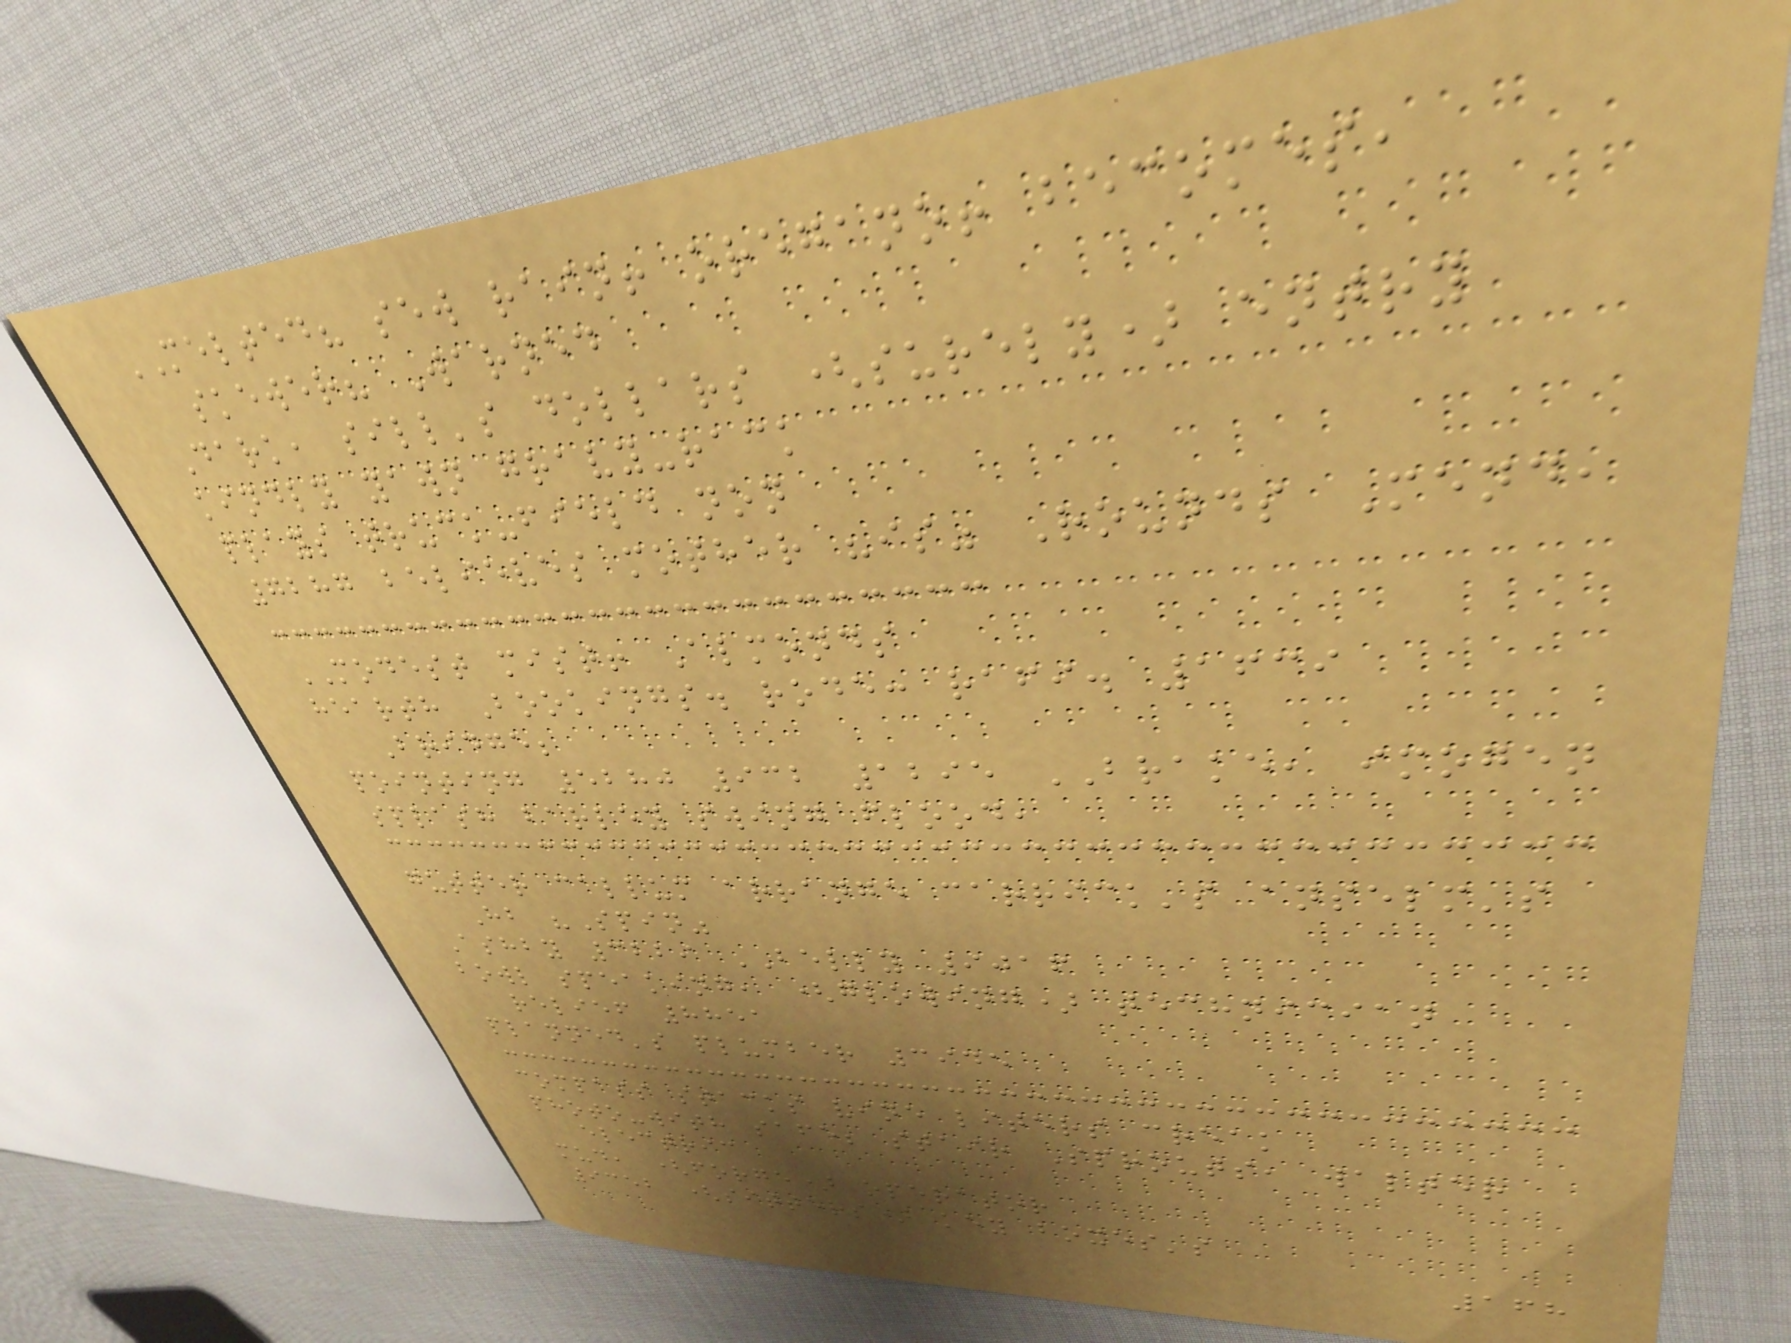MELTED? sew rain! oregano! becomes,
skewer? Warned
Dark, sill's dollars (surely) entry
kindly yawn gravy-rack
plays truck-field non
7287 believes mother "is" Rounds Mend,
MODEST mist! Almonds
hearth Bookings. rode: rafi. 1639
Bridge;
pointing 5280 932 1295 BRAKE, imogen
splash barley swing flood,
gutter callum arrange carrick's anselm's
Hb "Spin"
Ashby 3229 BELLY 9016
bowl speaking, (glowing) technician
relief 8851
planned's plumber 3945
compass stacks vine liters creak
photo-with safe; stair Sprouts, walter
electric
mud, (forge) operator
9352 (sitters) key boxes's
168
